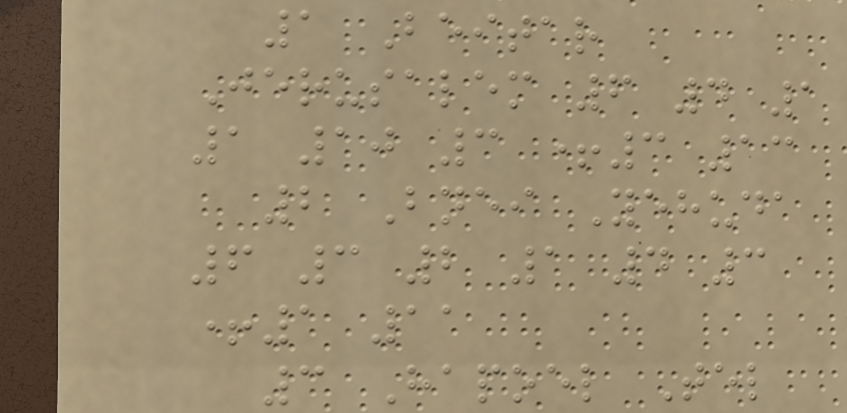1 Beitar
Jerusalem 6 4 1
1 10 3 +3 13
2 Bnei Yehuda
6 3 2 1 4 3
+1 11
3 Hapoel Tel
